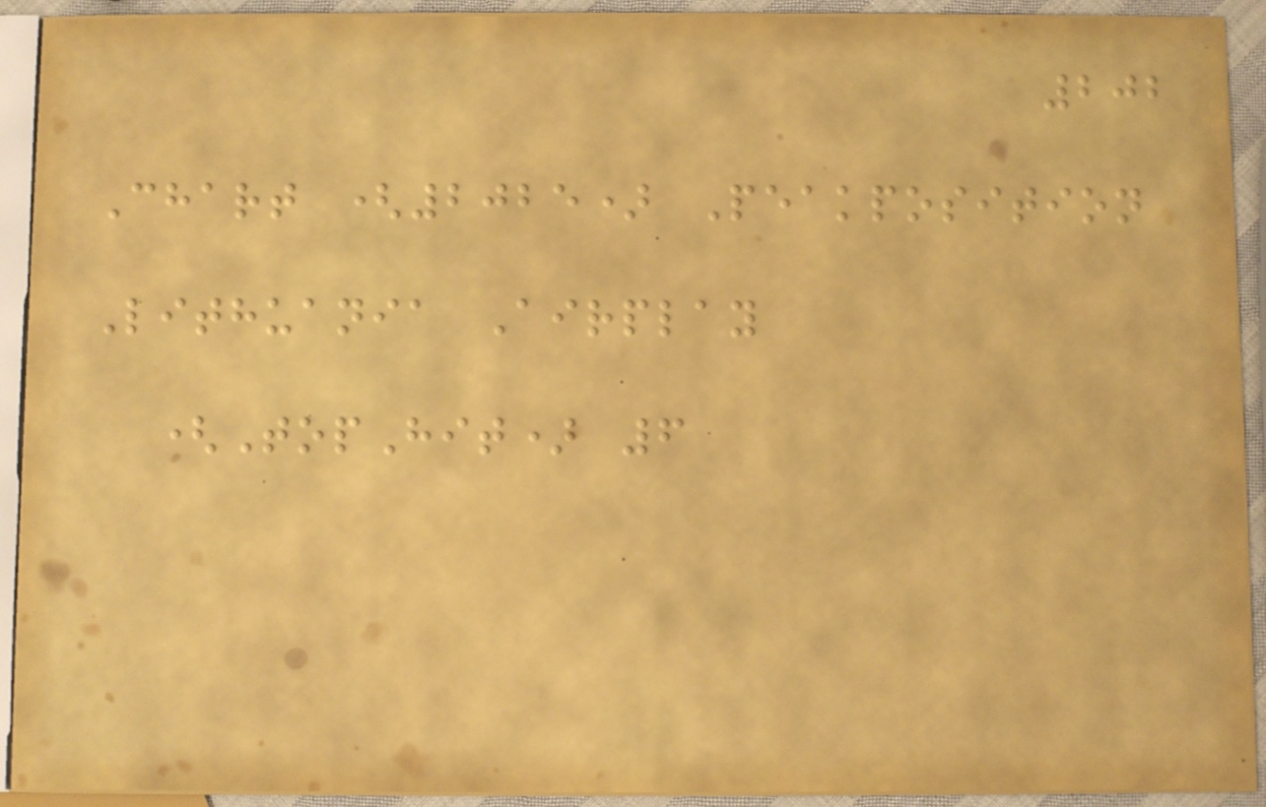202
Chart (2025) Peakposition
Lithuania Airplay
(TopHit) 6
